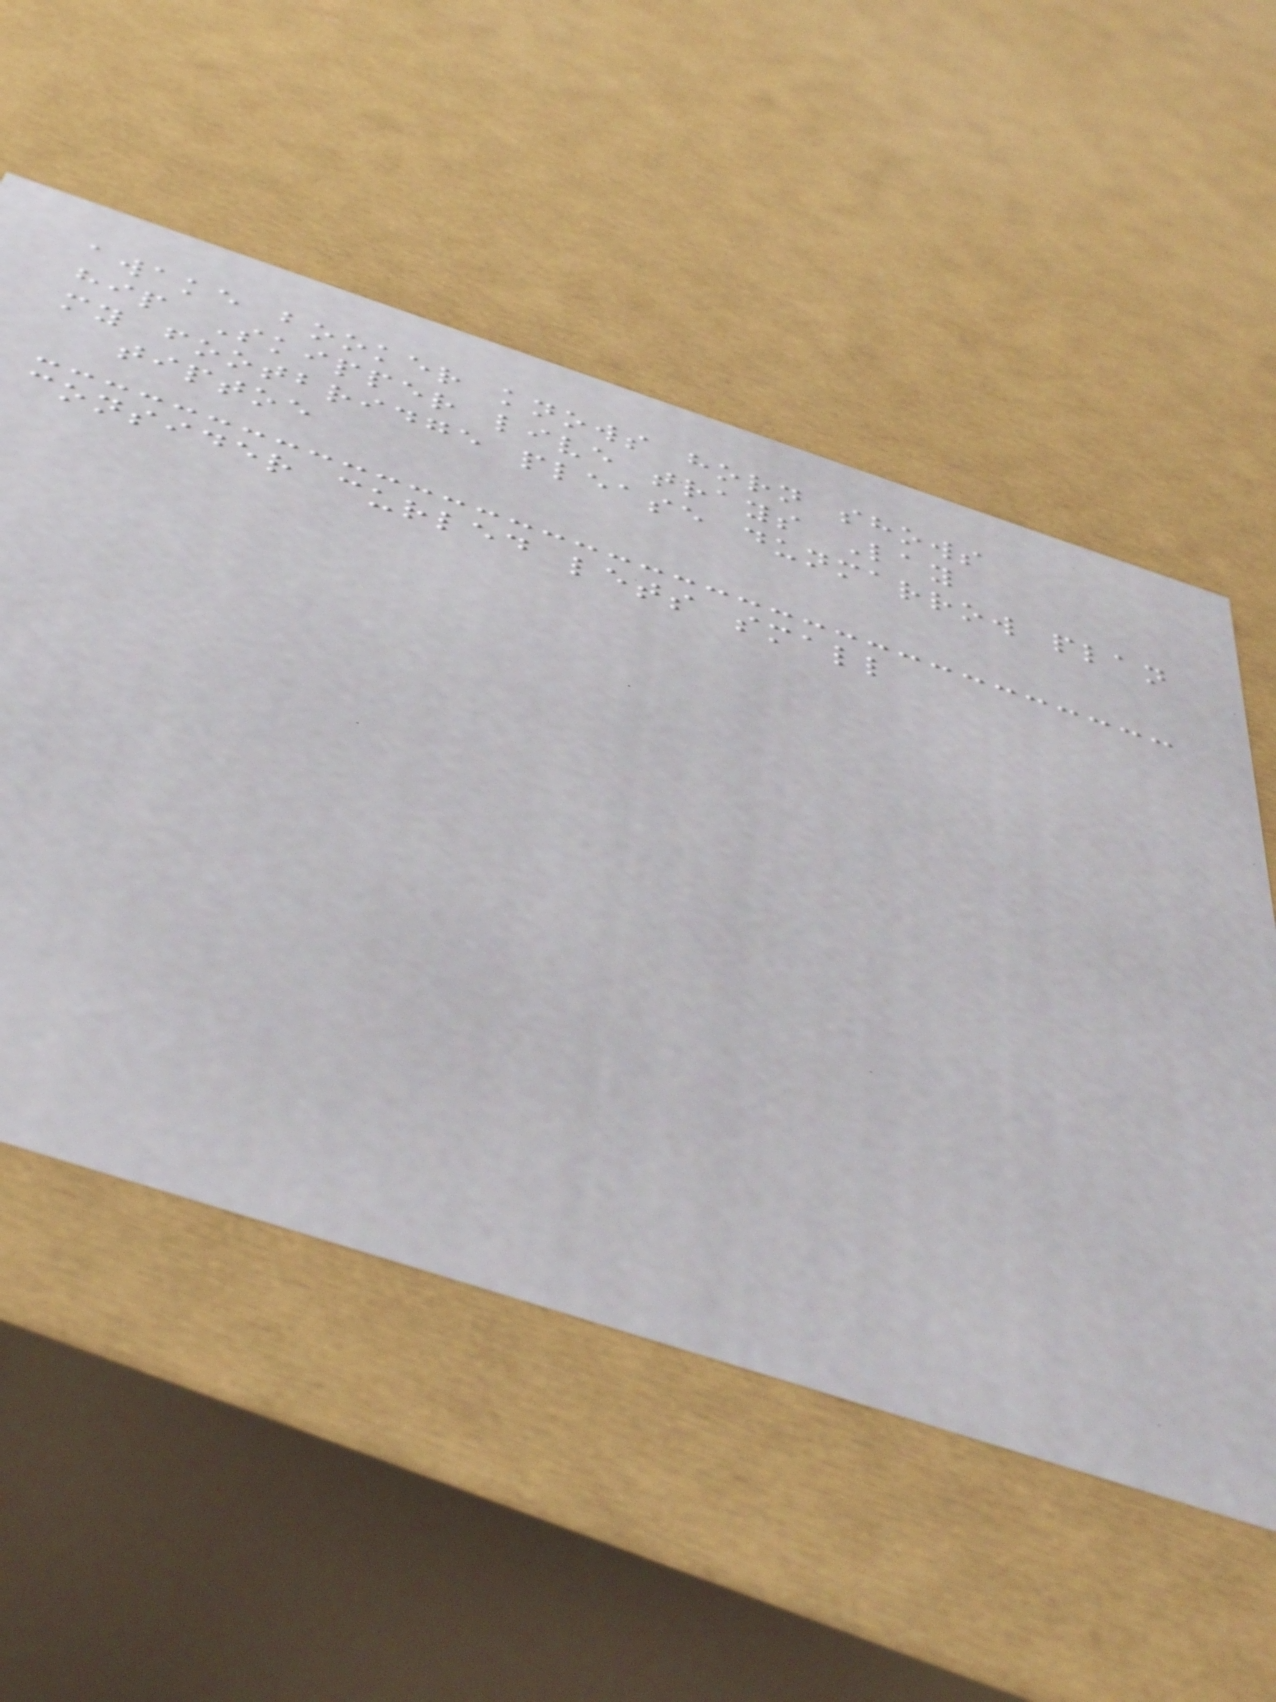awake booker knows horn shows
hip Skipper live trays Lay
my footbridge please dunmarrow plan
tiptoe
consider curled lets small
